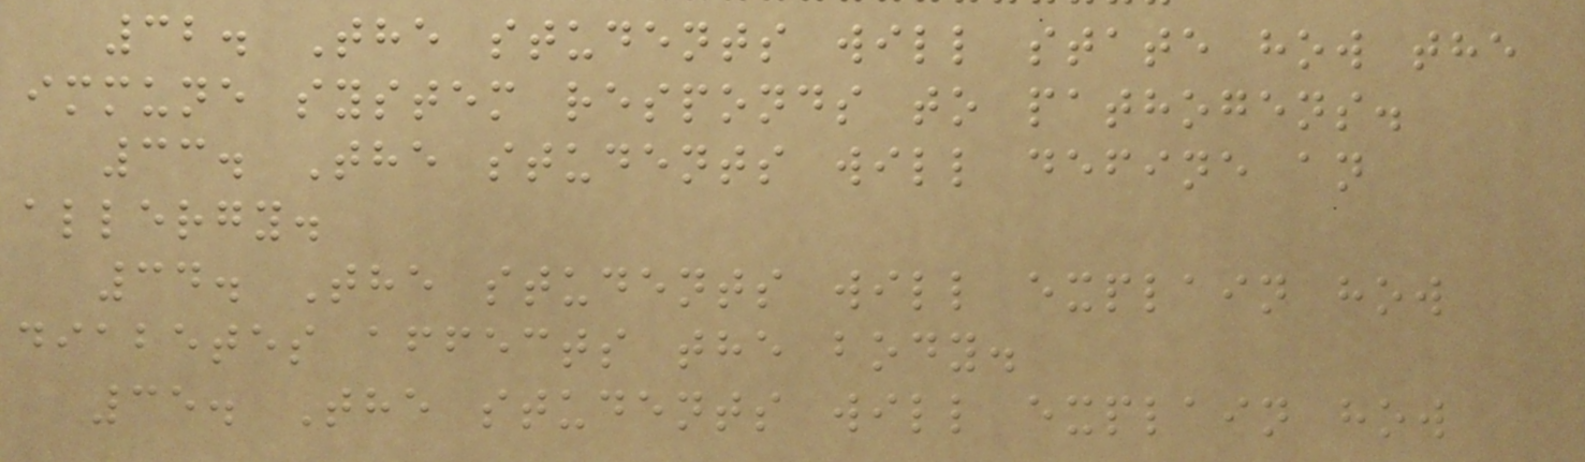32. The students will state how the
immune system responds to pathogens.
33. The students will define an
allergy.
34. The students will explain how
diabetes affects the body.
35. The students will explain how
